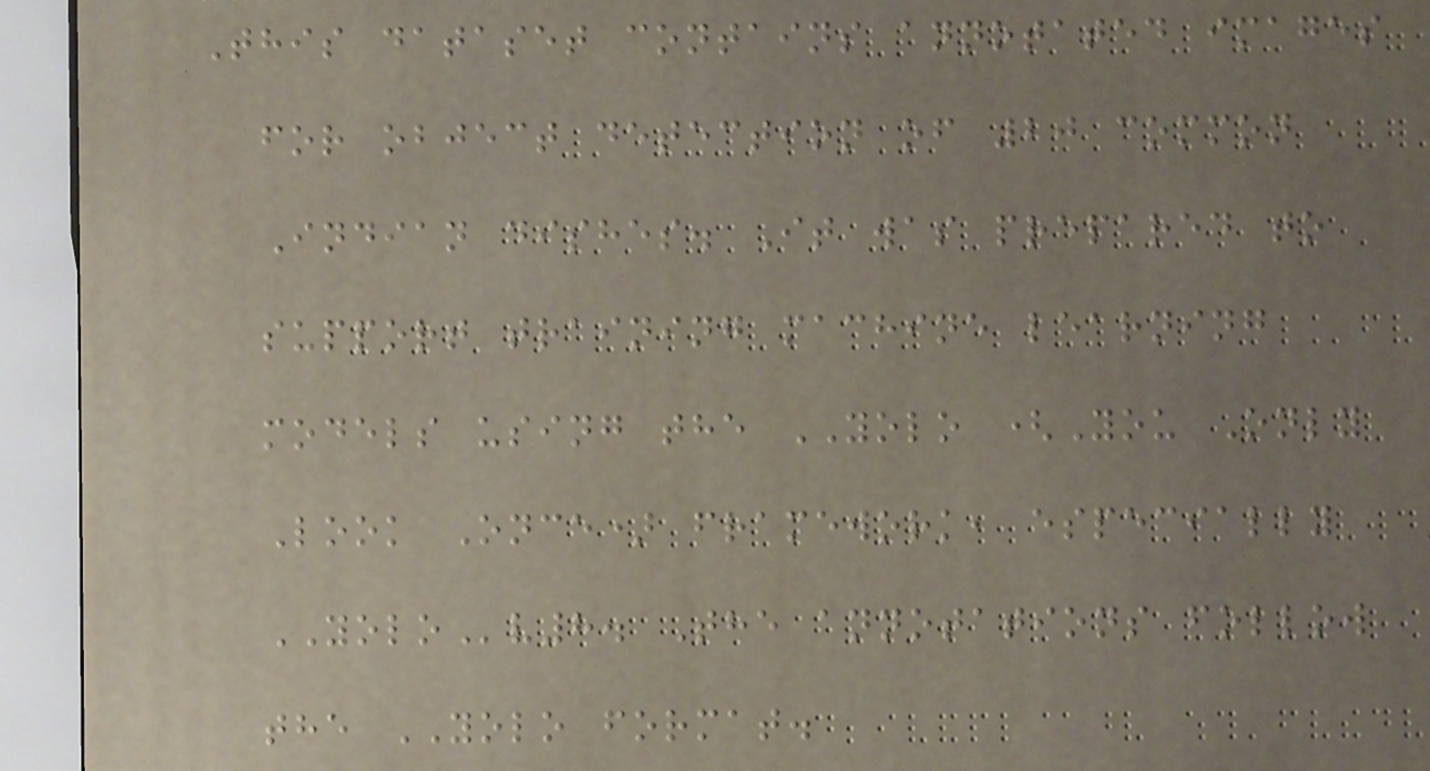This dataset contains annotated images
for object detection of 20 common
Indian dishes. It was prepared to
support training machine learning
models using the YOLO (You Only
Look Once) framework, especially
YOLOv8. The annotations follow
the YOLO format.
